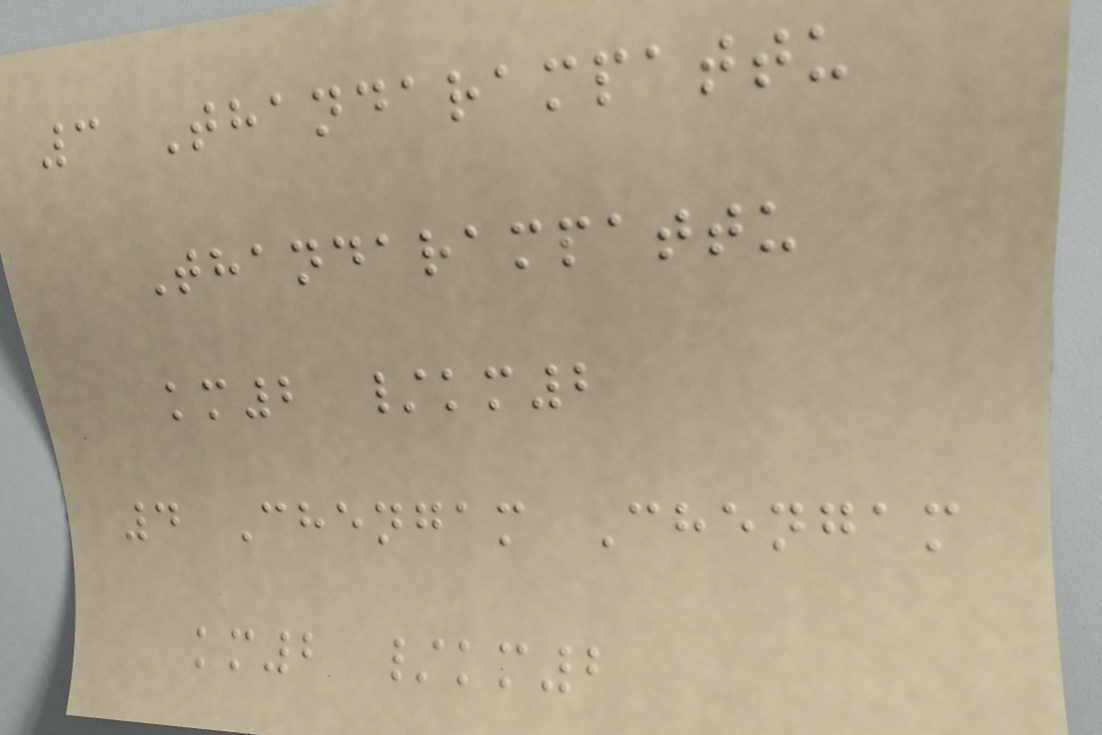3 Thandarampattu
Thandarampattu
km2 /km2
4 Chengam Chengam
km2 /km2
